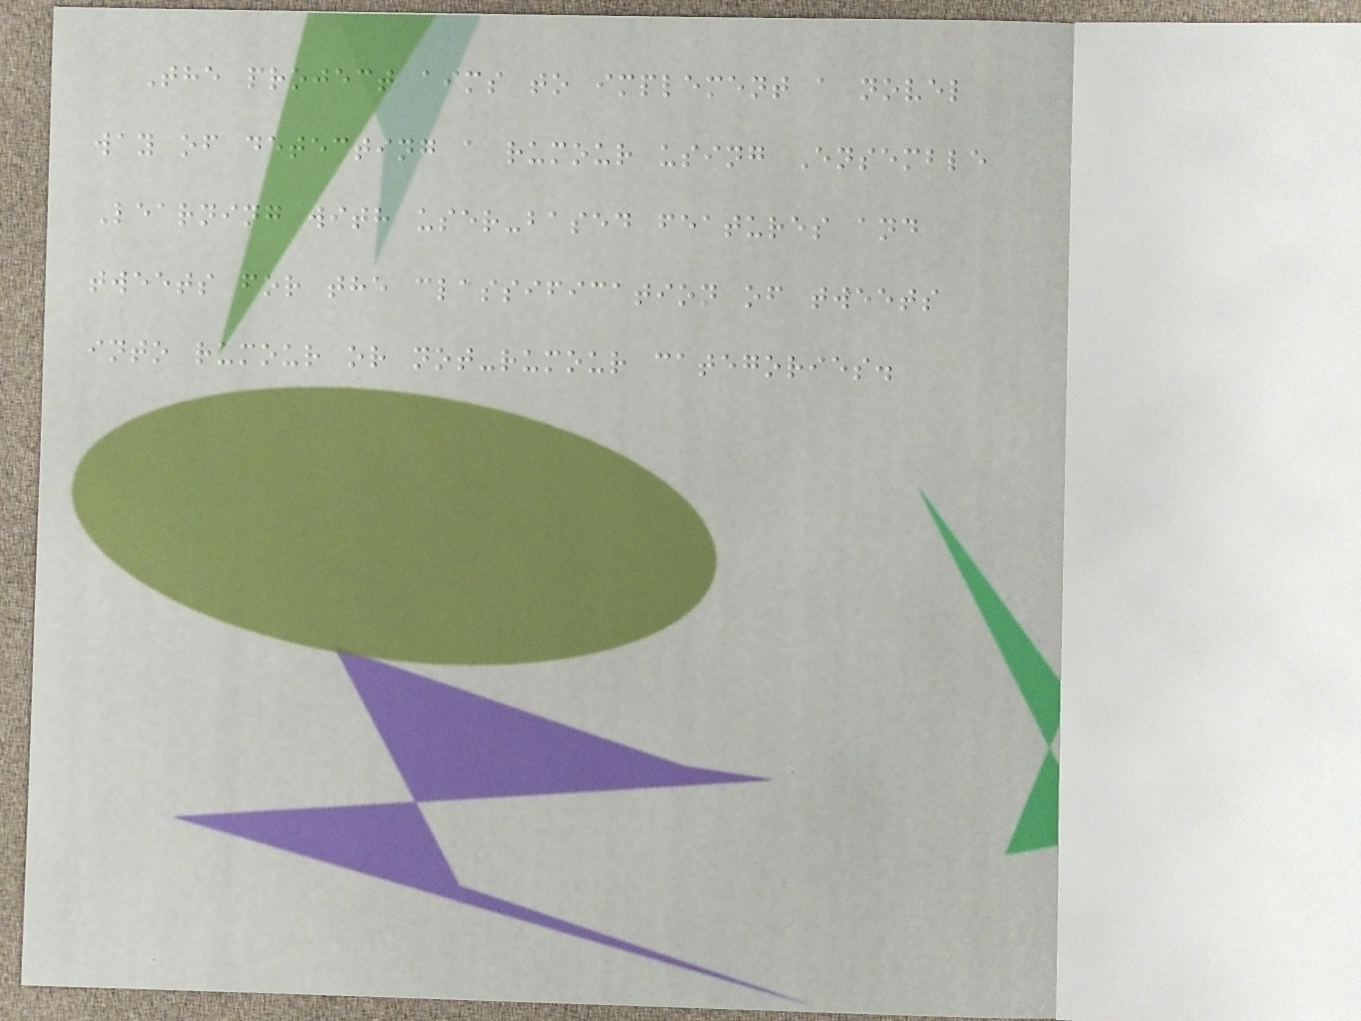The project aims to implement a novel
way of detecting a rumour using Ensemble
Learning with user-based features and
tweets for the classification of tweets
into rumour or not-rumour categories.
